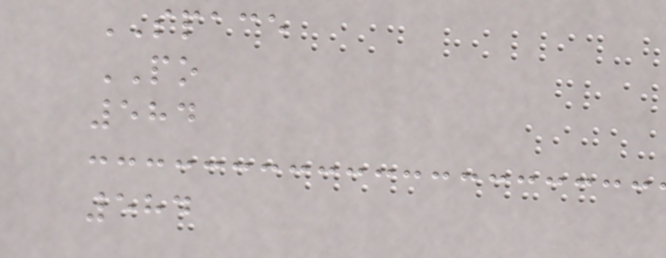SPACE
PO
584
584
